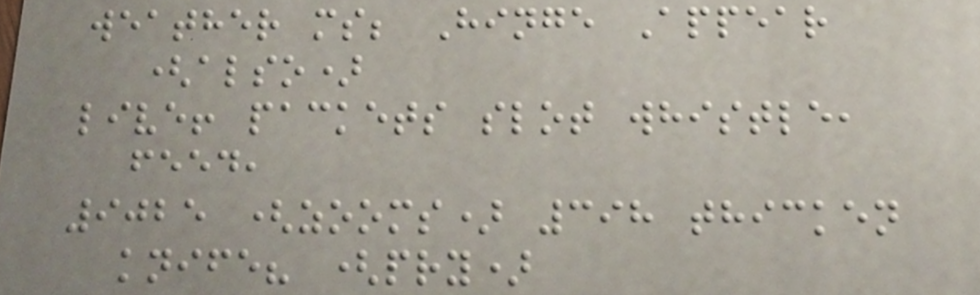weather ms; Hinge Appear
(also)
live! packets slot whistle,
feed,
9025 (zooms) 398 thicken
knife? (pry)
